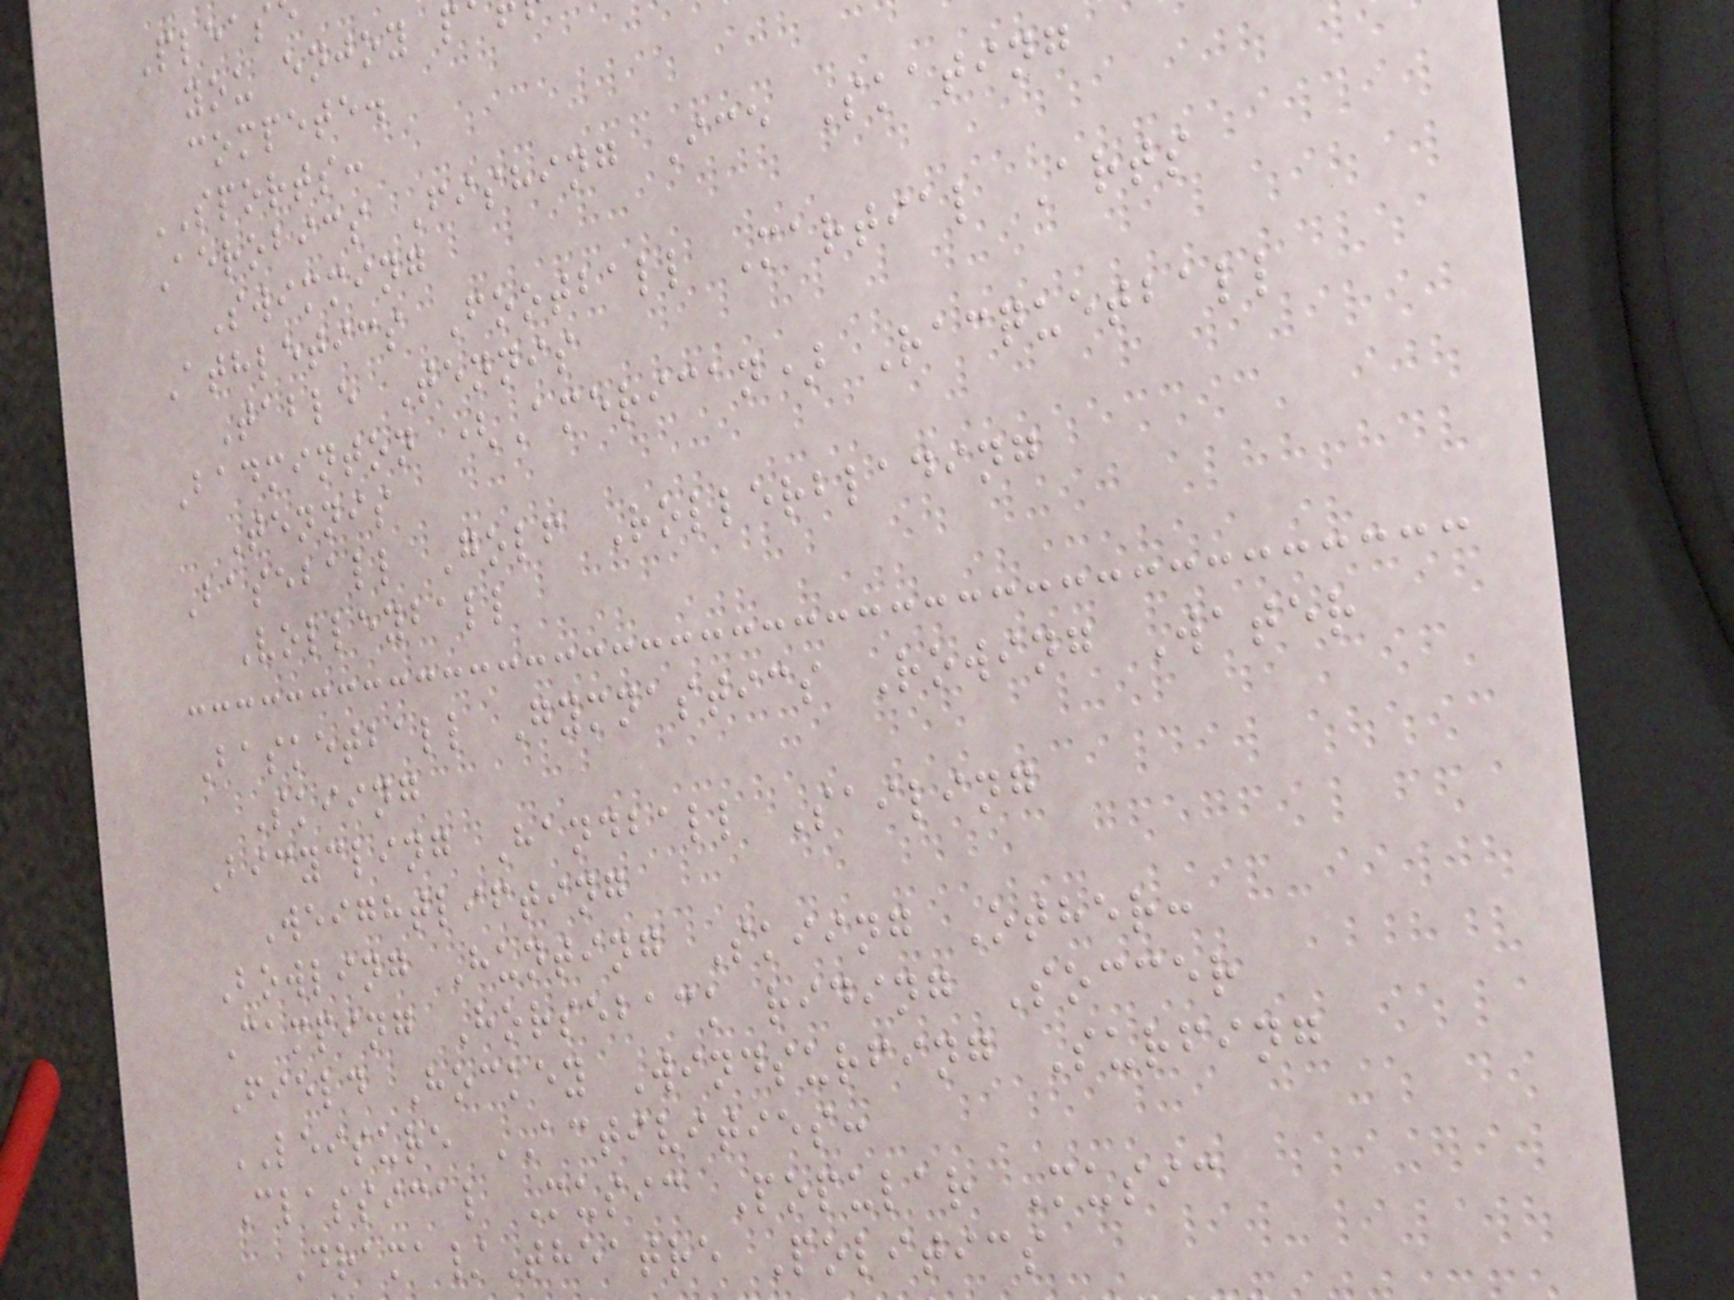you enjoy p
compete.
SPORTS:
Aerobics Fishing Ice Skating
Swimming
Athletics Football Martial Arts
Table Tennis
Badminton (American) Racquetball
Tennis
Baseball Golf Rollerblading
Volleyball
Basketball Gymnastics Rowing Water
Skiing
Bicycling Handball Sailing
Weightlifting
Bowling Hunting Skiing Other:
Camping Horseback riding Soccer
Field Hockey Windsurfing Surfing
LEISURE ACTIVITIES:
Classical Music Popular Music
Drama/Theatre Politics
